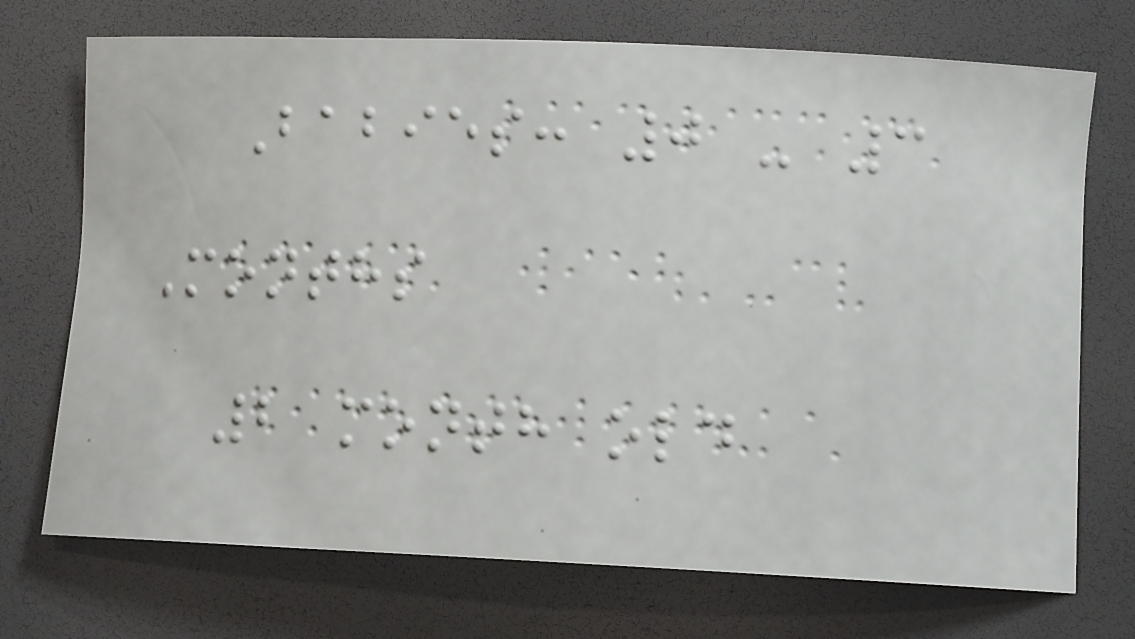Babies: 0 - 3
Months
2 month old
